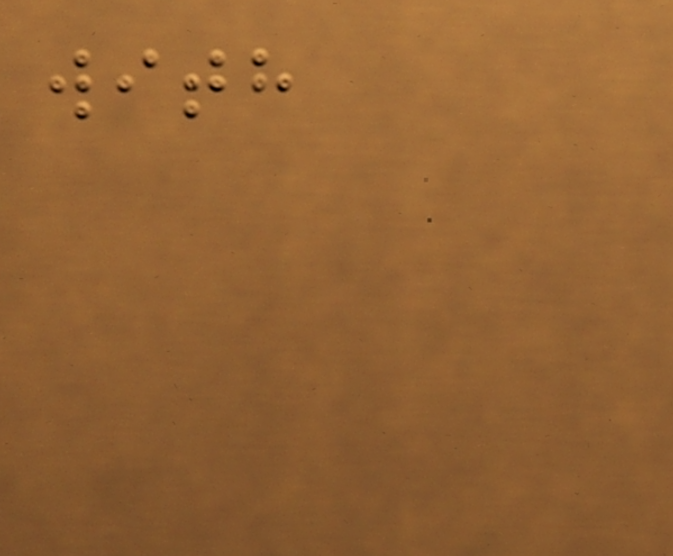with
